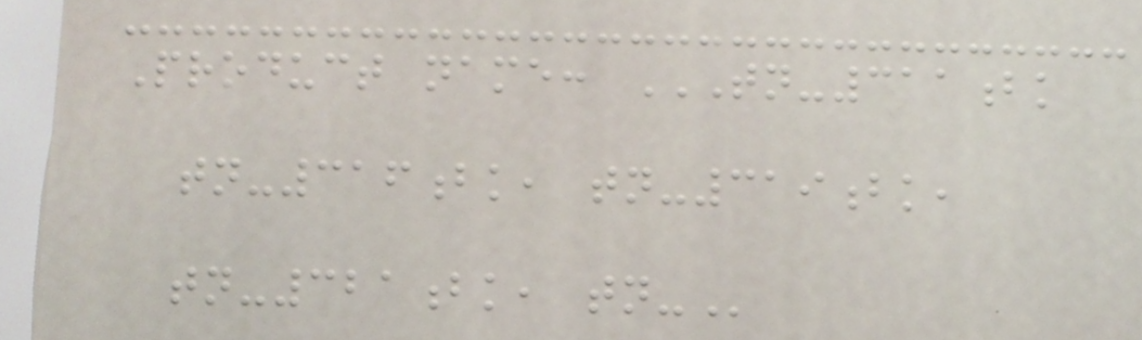Product name: TN-311BK
TN-316BK, TN-319BK,
TN-321BK, TN-
